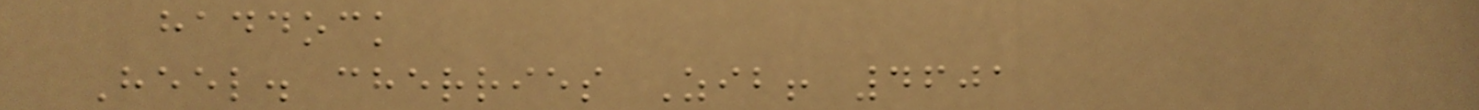haddock
Heel. cherries Zib! 4601
